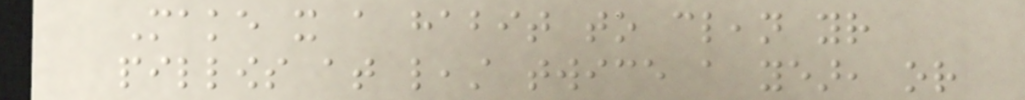Make it a habit to clean your
pillows at least twice a year, or
